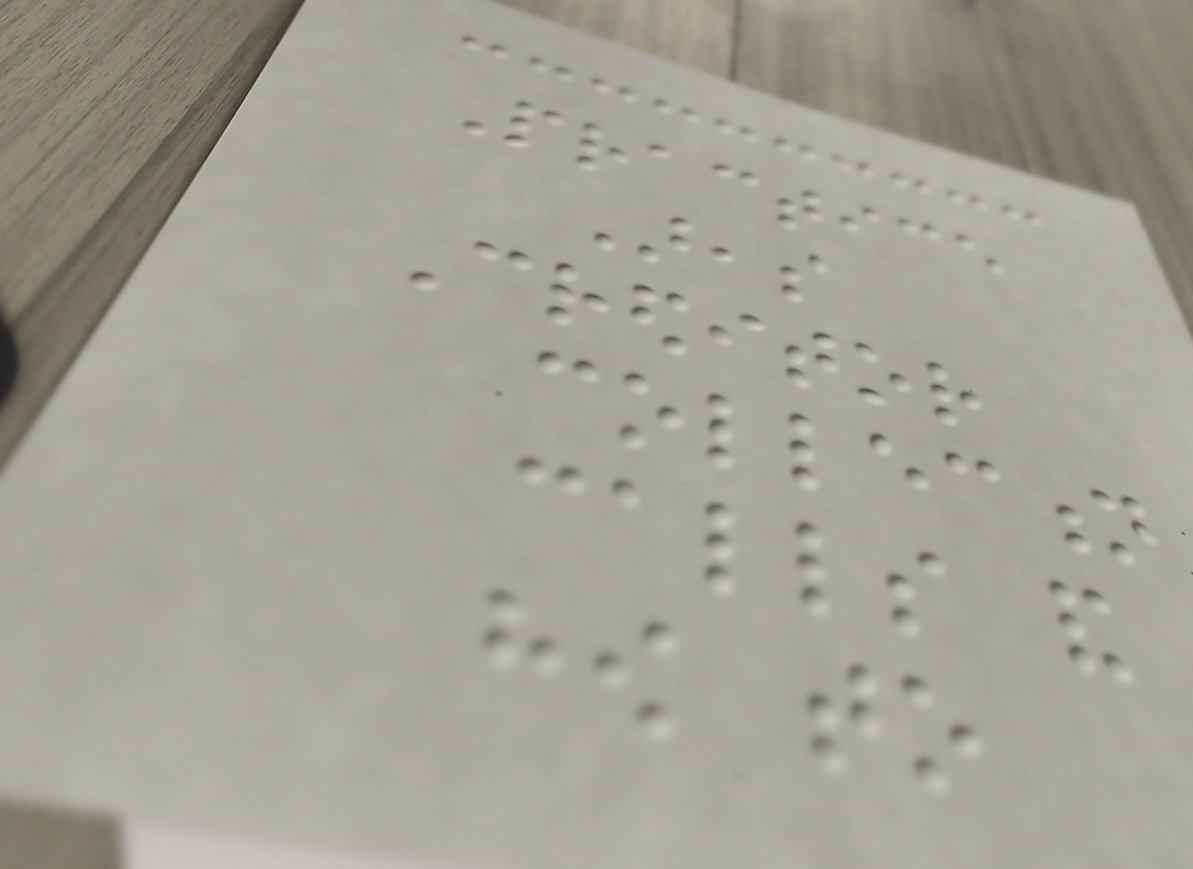Practice
Areas
Creditor
collection
calls and
how to
